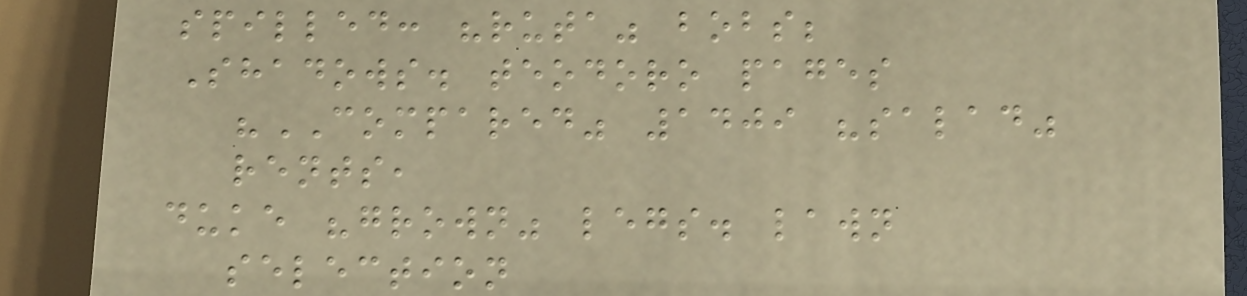spilled: "ruta" bobs;
Shadows. teodoro pages
"COMPARED" 1409 "salad"
rents,
duke "grown" legs. lawn
selection
